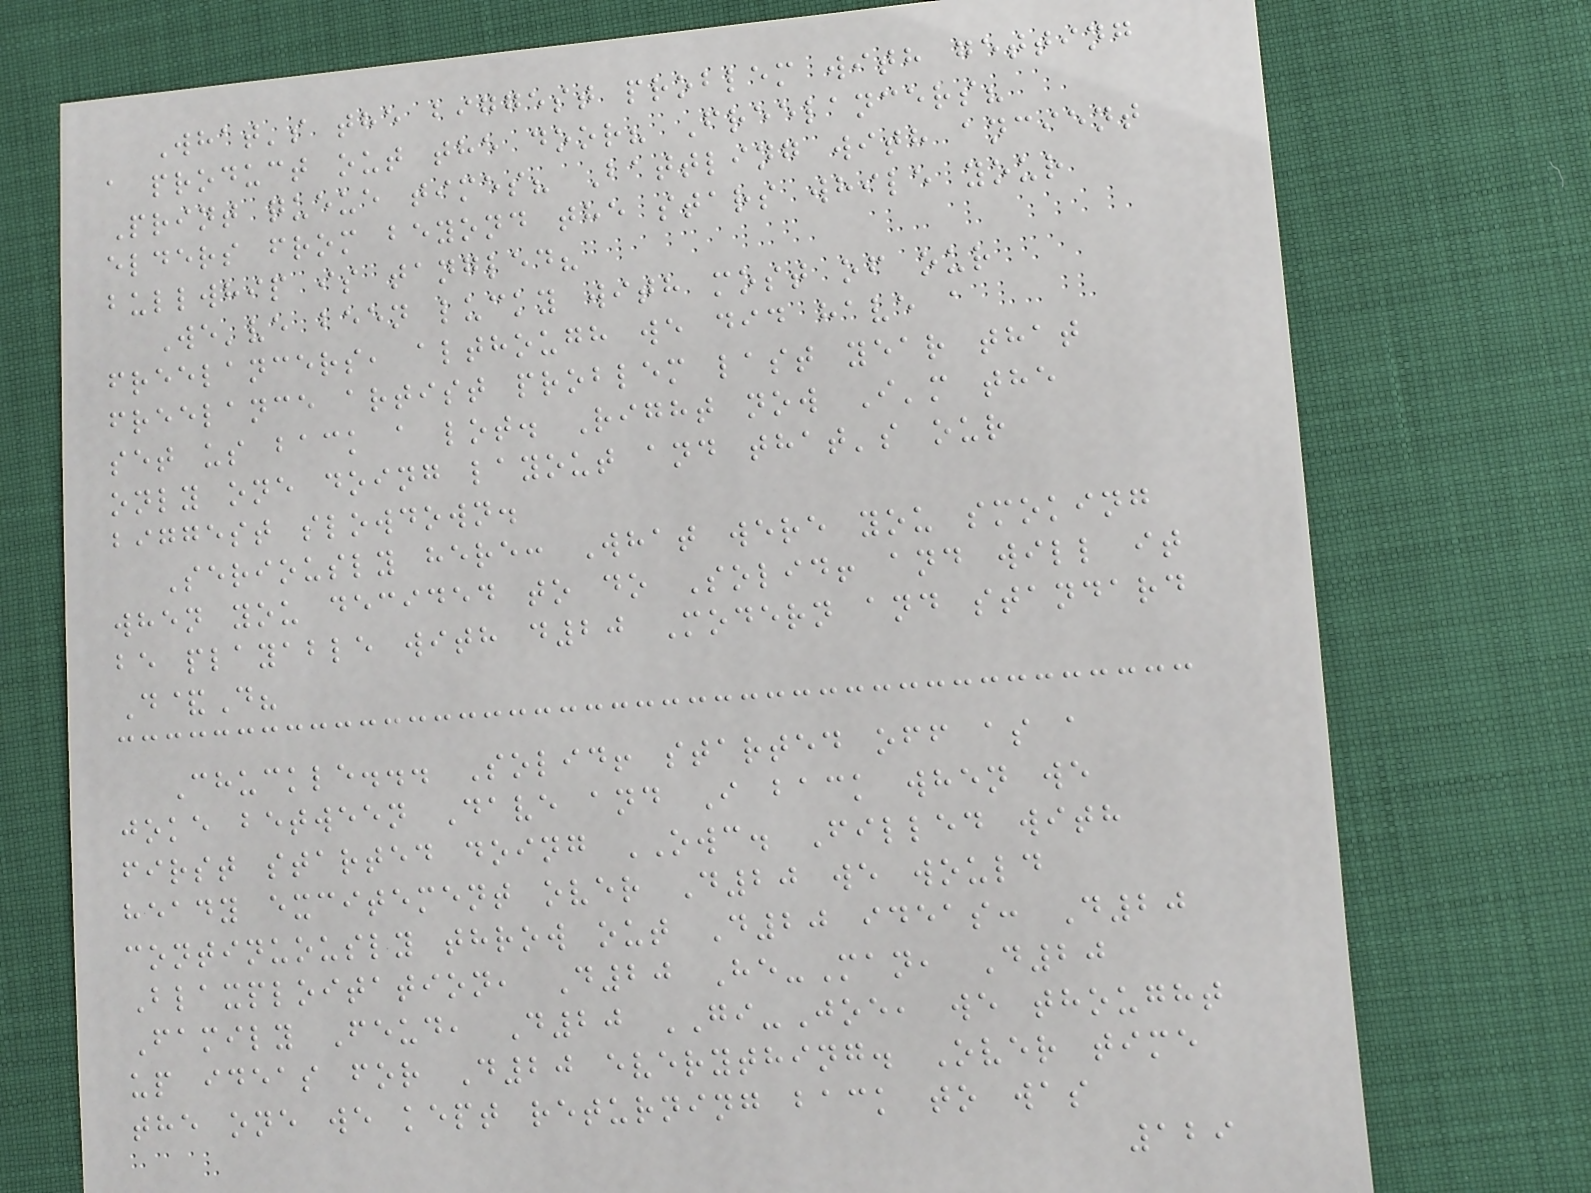What's the biggest problem with getting
a product out the door? Freelancers?
Print queue times? Battling with ancient
elders from beyond the stars while your
bullwhip is tangled?
We've been lucky with most of our
freelancers, although we did have a
freelance artist problem last year that
set us back a lot. Right now I'm the
only one doing layout and that's our
biggest slowdown.
Seriously here: What were you smoking
when you decided to do Solid! and will it
be playable with d20 Modern and standard
D&D?
Chuckle... Solid! started off as a
joke between Dave and I back when we
first started doing OWC. Filled with
heady excitement over D20 we would
continuously throw out D20 ideas: D20
Blaxploitation, D20 He-Man, D20
Family Feud, D20 GI-Joe, we thought
up ideas for D20 everything. Over time
the one we kept returning back to was
129
